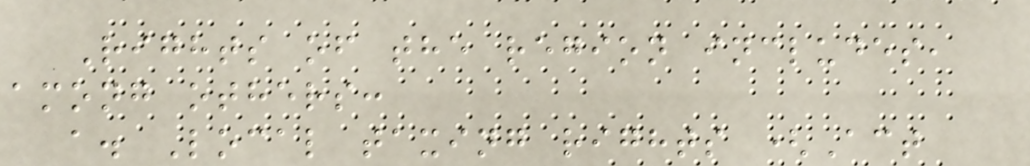Rights of the region includes,
among others:
a. Local taxing rights (Act
